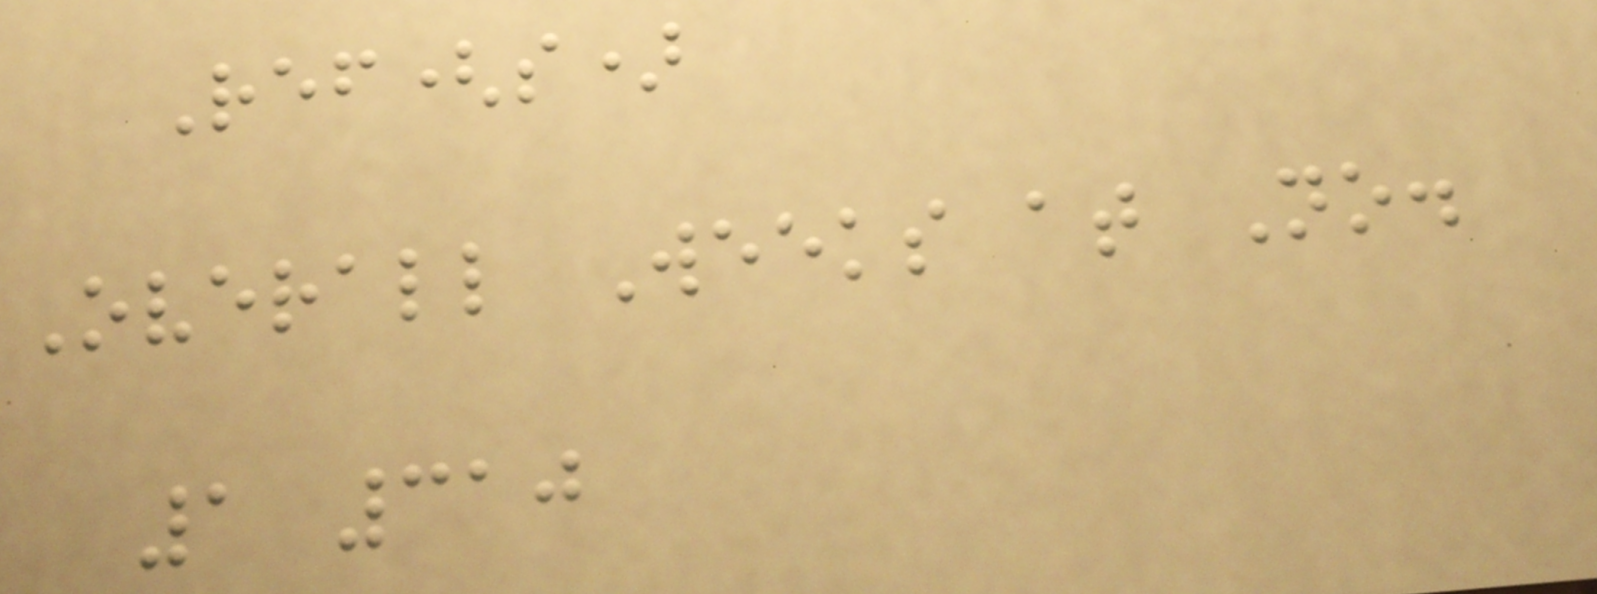Ref(s)
Overall Weeks at No.
1 310
